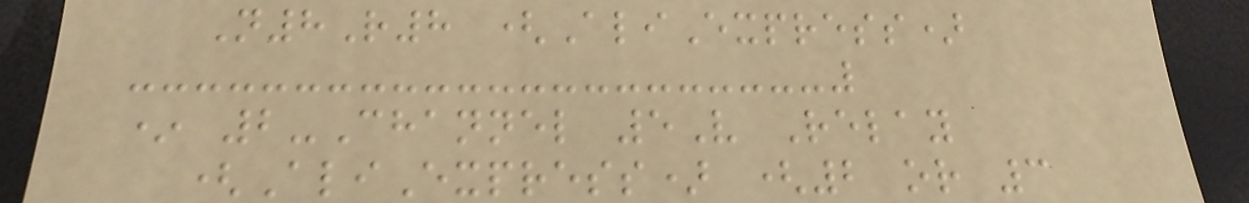N8R8 (AliExpress)
* 2-Channel 5V Relay
(AliExpress) (2 or 3
